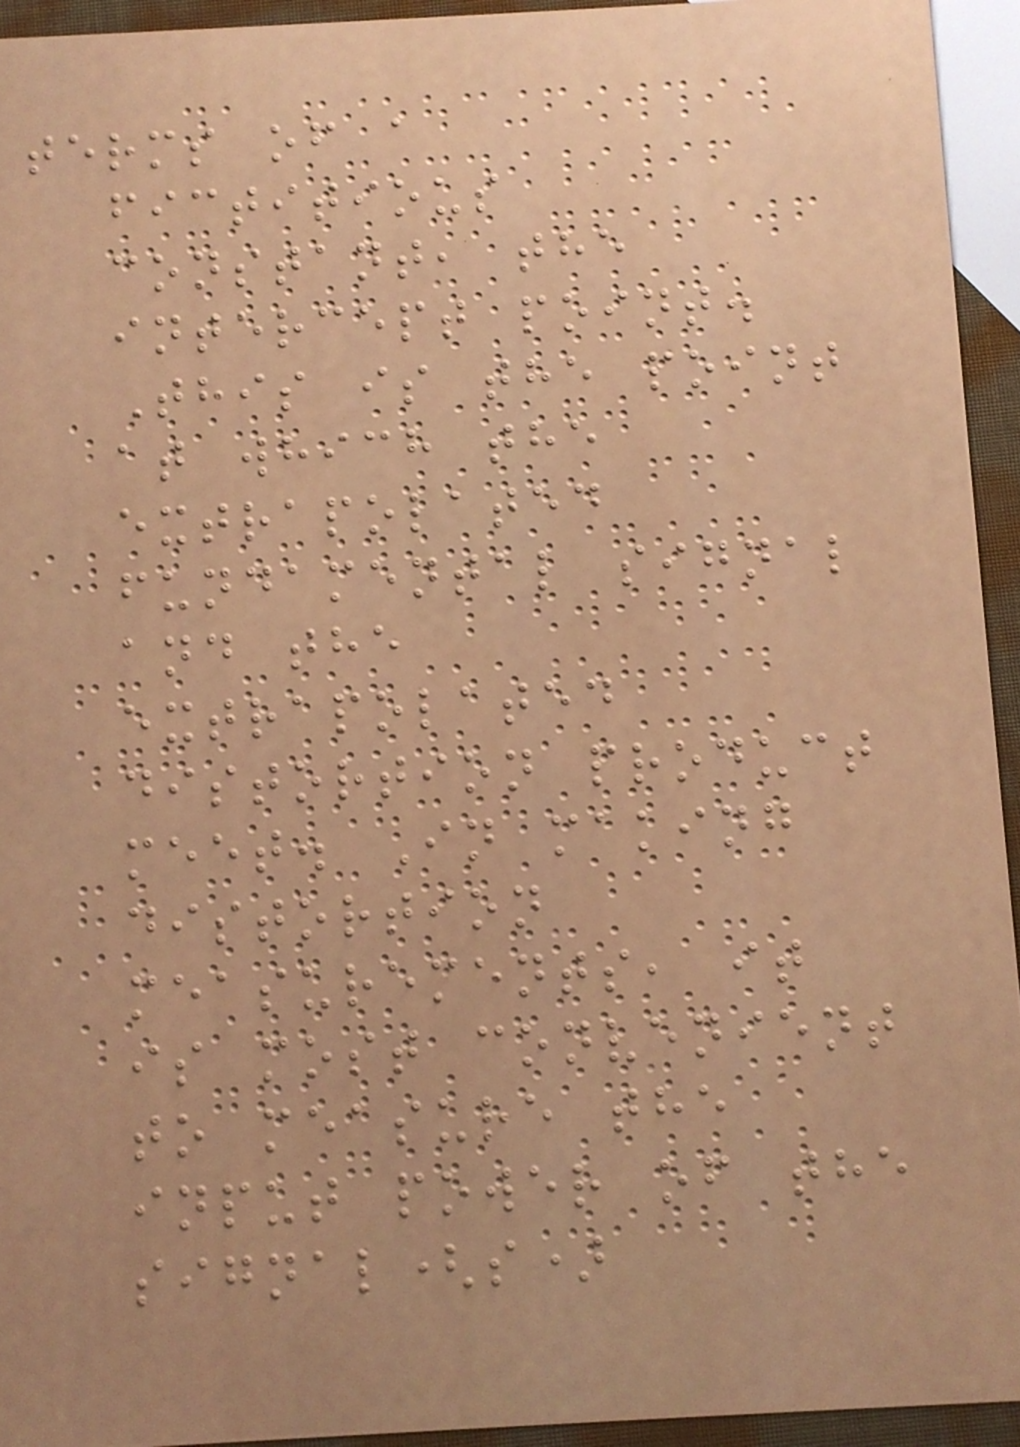terms of a
fictitious
constant, the
intercept point.
This is the point
at which the
extrapolated
fundamental signal
and the
extrapolated
distortion product
meet. In making
distortion
measurements, it
is most convenient
to measure the
input power of the
signal(s)
